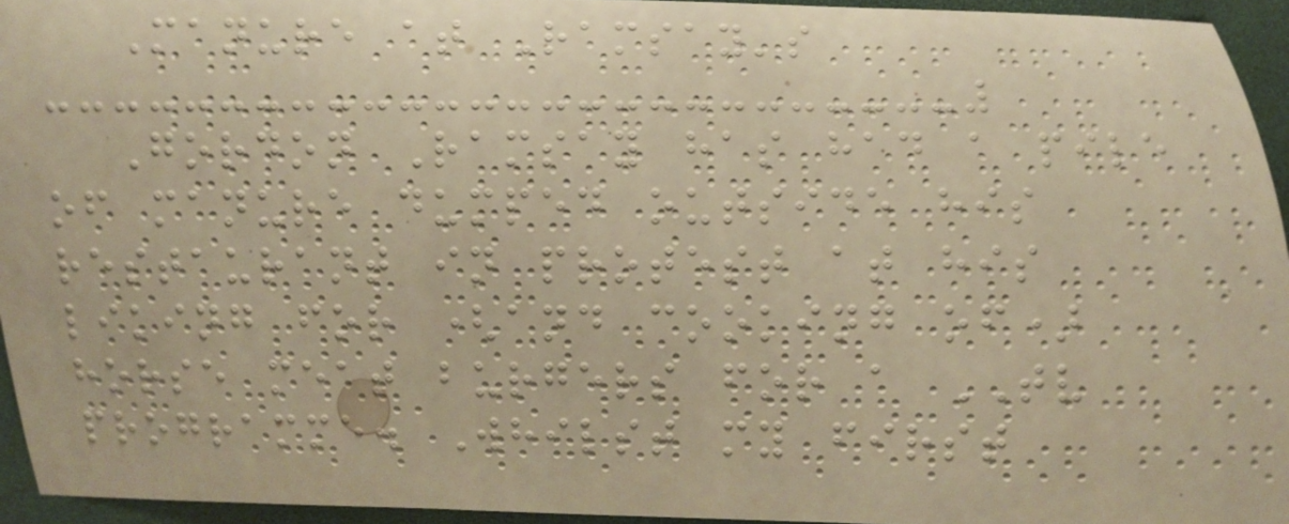Manure at Ramsay's
Gordon Ramsay has had a pile
of manure dumped outside his
restaurant in protest at his
liking for (and cooking of)
horse meat burgers for a TV
programme. Whilst my first
